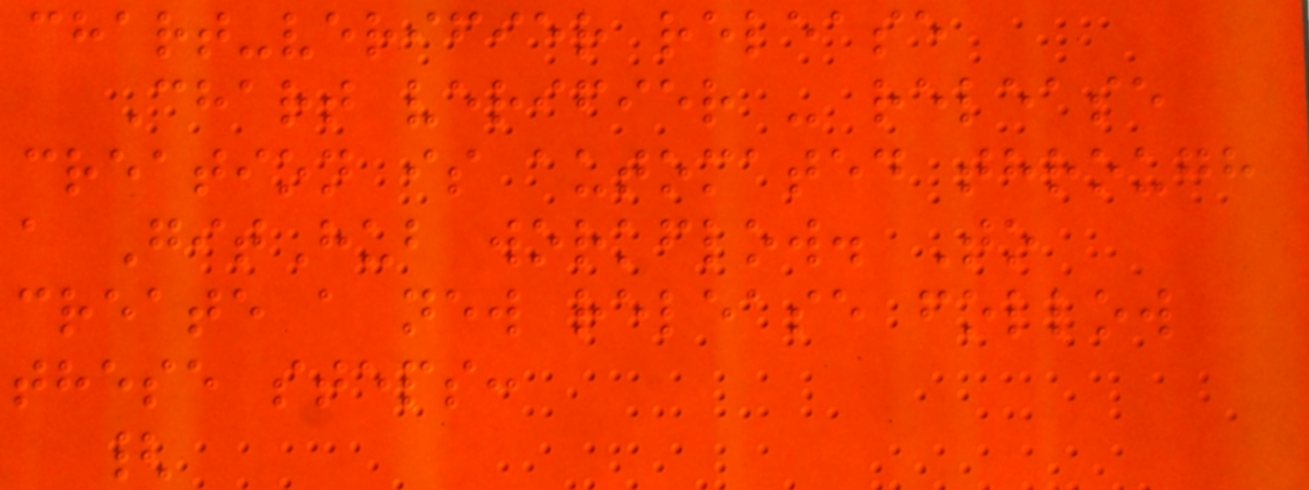chart-verifier release
Chart verifier - release
creation is automated through
a GitHub workflow. To
create a new release follow
these steps:
{
